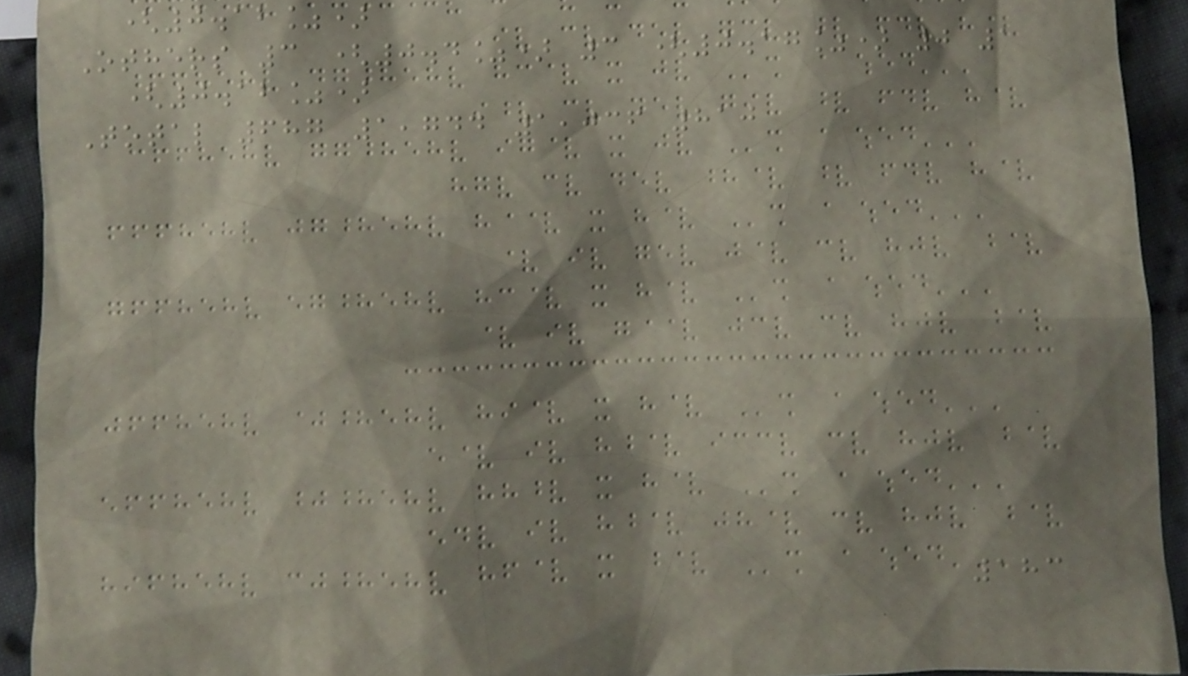(0.12%)
Others 3 (0.4%) 3 (0.17%) 0 1
(0.12%)
Total 687 1,744 1,036 810
183
